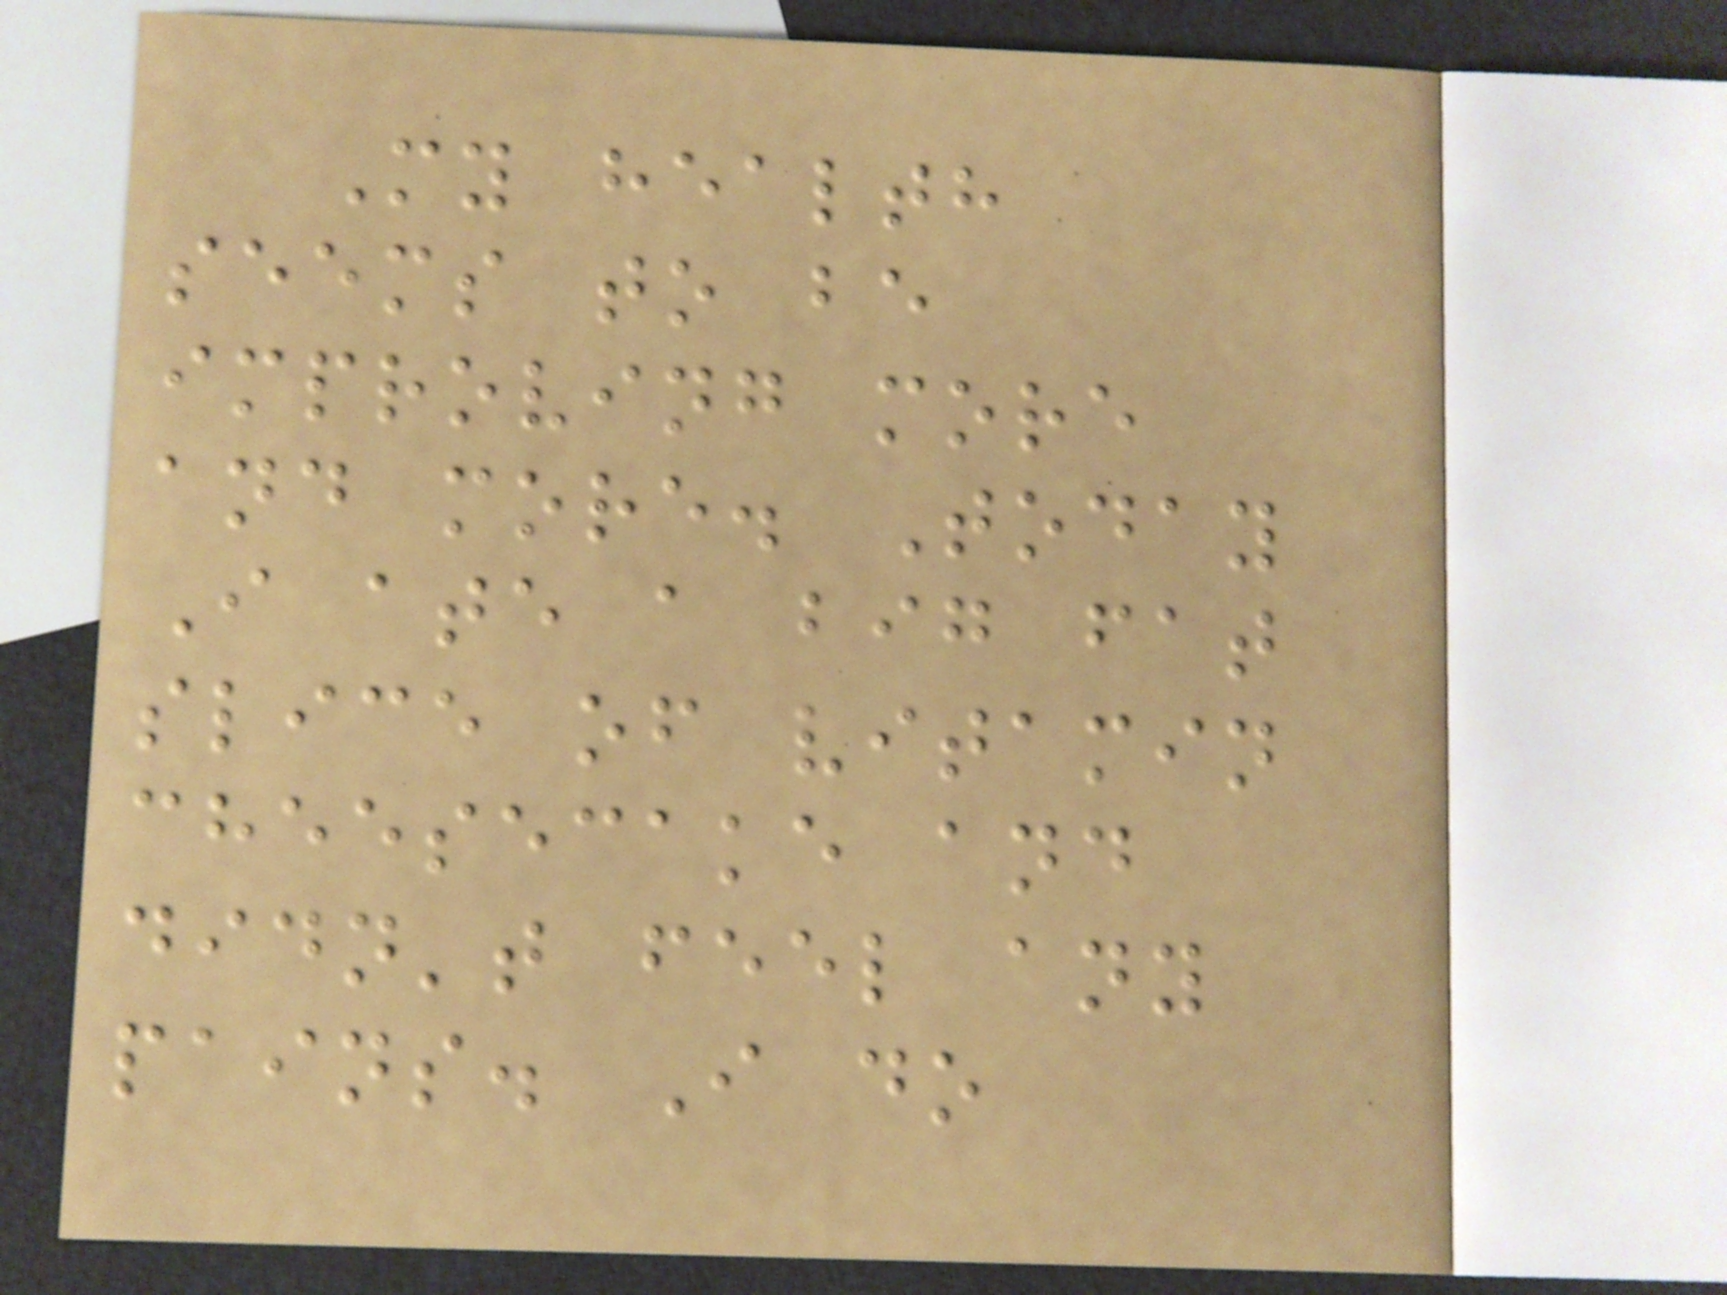My health
seems to be
improving more
and more. Today
I ate a big fat
slice of vitamin
cheesecake and
didn't feel any
pains. I do
